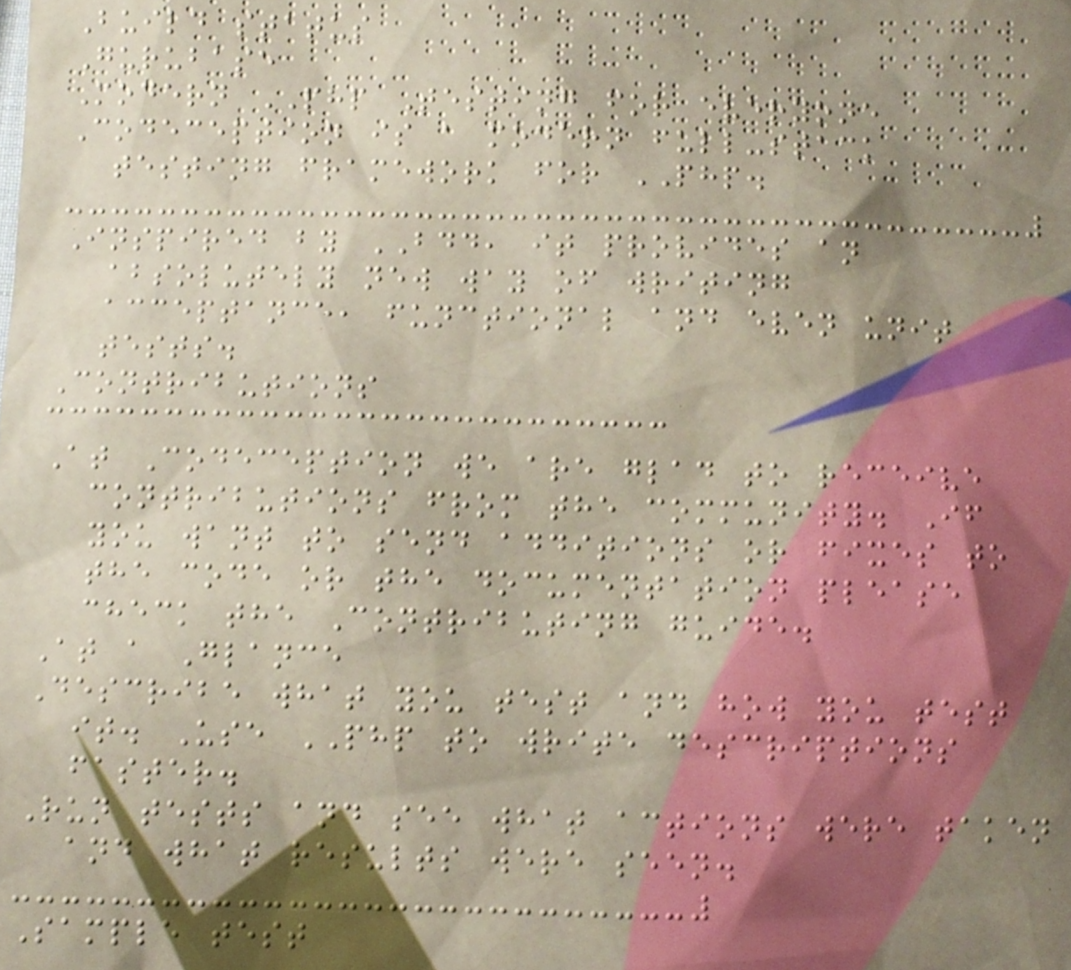Build status
Gurubase
Modern PHP Testing for everyone
Codeception is a modern full-stack
testing framework for PHP.
Inspired by BDD, it provides an
absolutely new way of writing
acceptance, functional and even unit
tests.
Contributions
At Codeception we are glad to receive
contributions from the community. If
you want to send additions or fixes to
the code or the documentation please
check the Contributing guide.
At a Glance
Describe what you test and how you test
it. Use PHP to write descriptions
faster.
Run tests and see what actions were taken
and what results were seen.
Sample test
